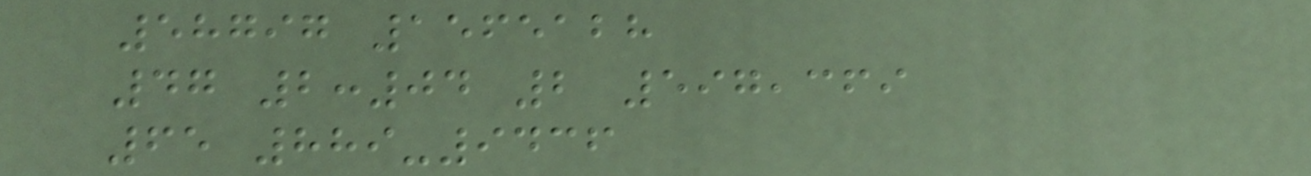58797 1565128
47 2:04 2 597,369
65 889-9436
